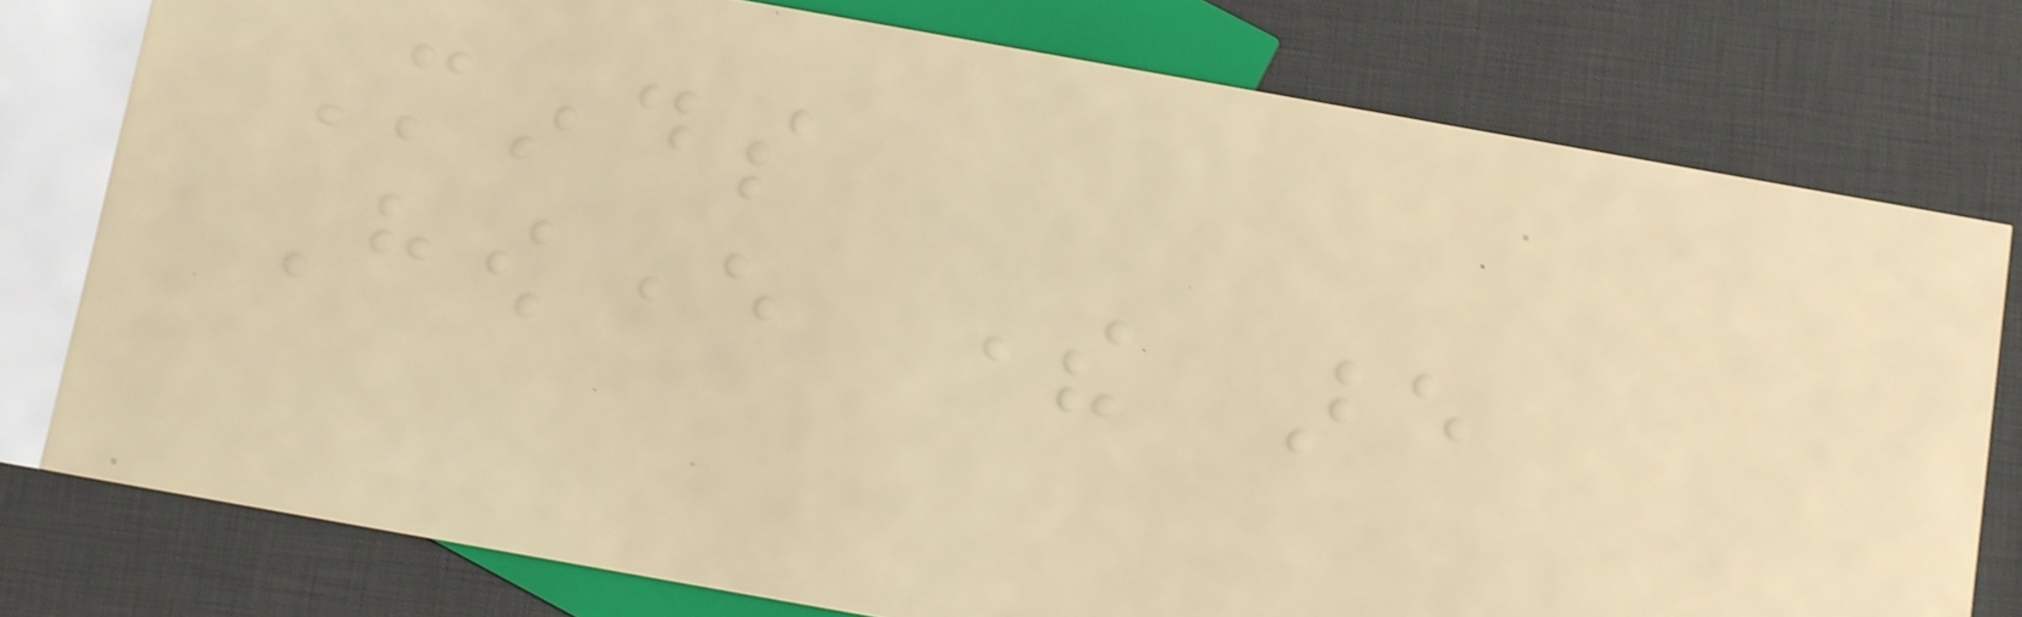Minds
However there are
